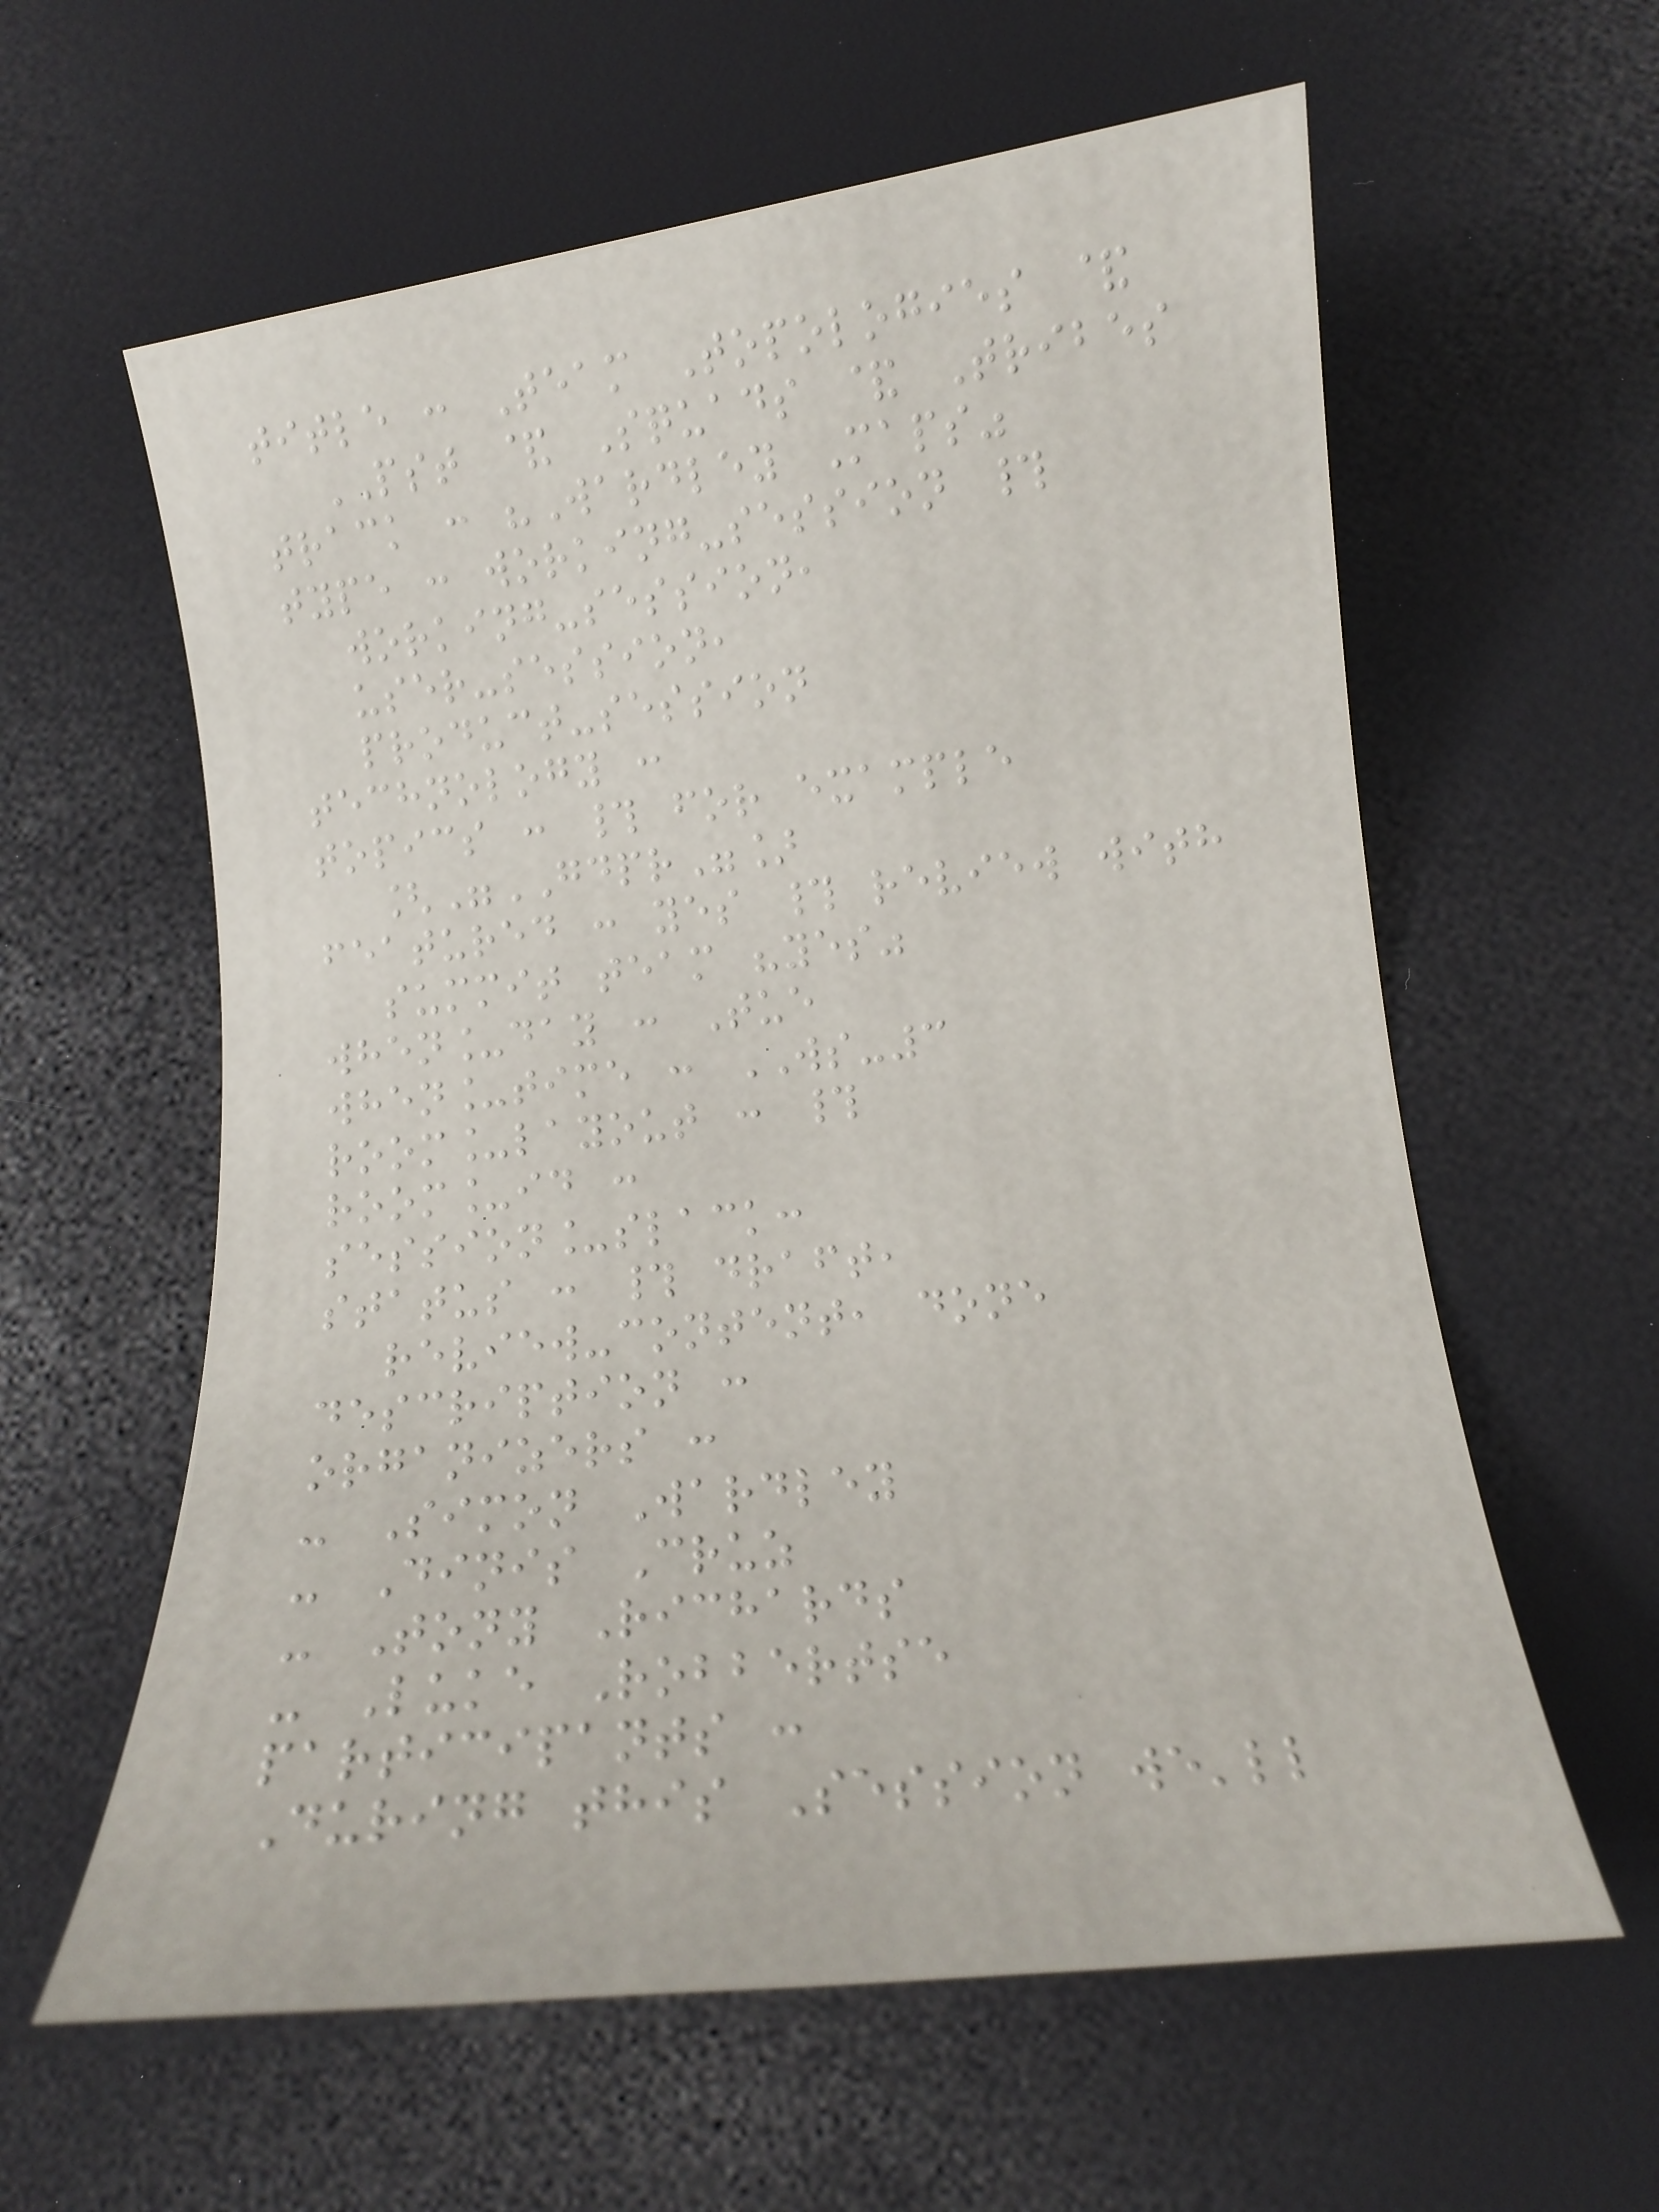title : Team Topologies &
PST & Squads & Tribes
track : "Wardley Maps"
type : working-session #
working-session,
user-session,
product-session
technology :
topics : # for example
["GDPR"]
featured : yes # review with
summit team "yes"
when_day : Tue
when_time : WS-3
room_layout : #
room_id :
session_slack:
status : # draft,
review-content, done
description :
organizers :
- Simon Wardley
- Dinis Cruz
- Tony Richards
- Luke Robbertse
participants :
During this Session we'll
